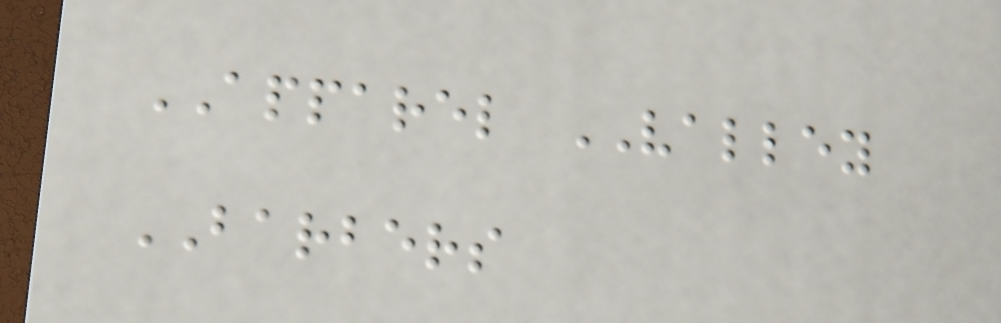APPAREL VALLEY
BARBERS
